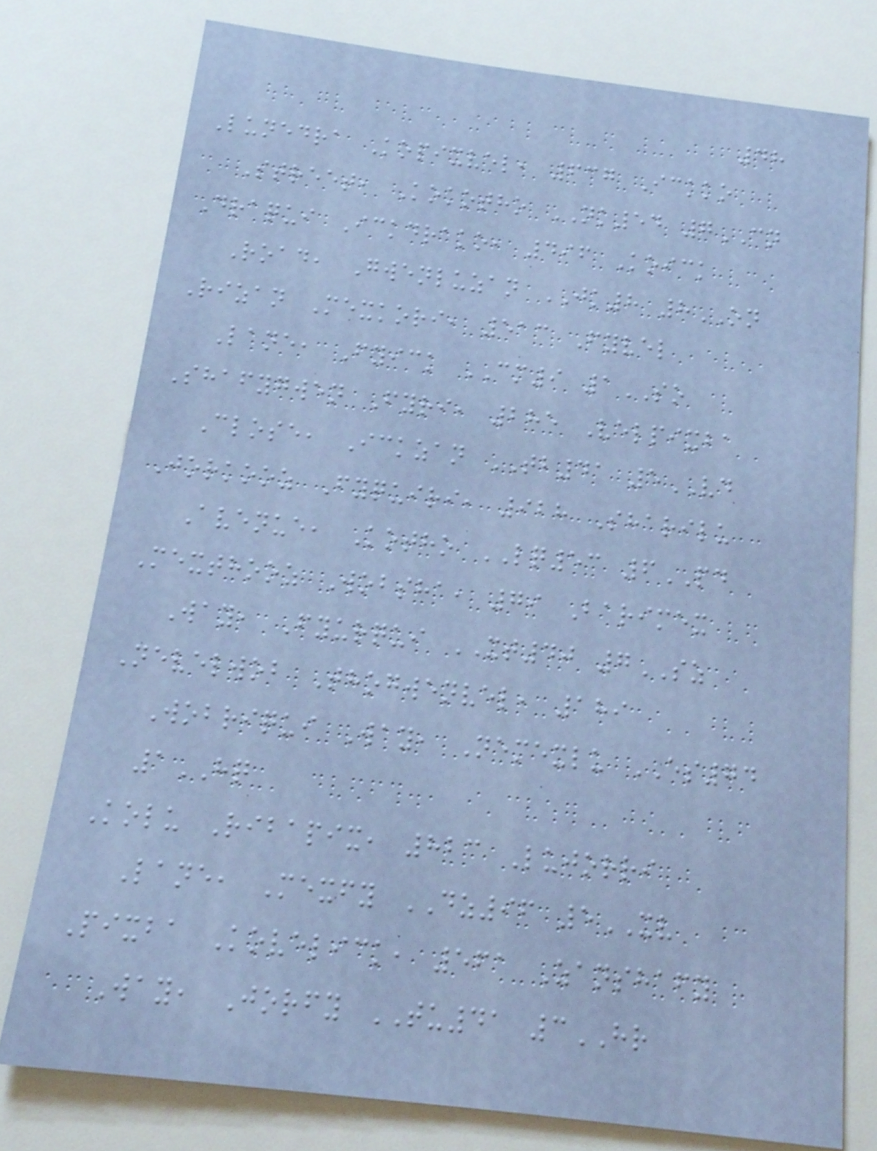48
Lunedra Kopixvel, 637 Ickko
Street, Kokotho NK54 7CN
Draqui Ickdrako, 496 Koick
Road, Gwenluzan JK8 8ON
Rizan Mexkori, 513 Fyvel
Lane, Fyick CM9 1SO
Shafygwen Fyri, 285 Velpixba
Close, Ickzan TB41 5VD
Jorkooz Fyquiri, 928 Sharilu
Avenue, Kotho LQ53 6PD
Mexthooz Wobsha, 79 Barimex
Way, Fyurqui XT40 7SZ
Nevelwob Thogwenvel, 189
Wobriqui Way, Nemexlu ES74
1HQ
Kolu Ribapix, 823 Lujorri
Lane, Mexfy DZ96 5XV
Pixba Kovelick, 561 Zanshafy
Way, Jorfy TU41 3HR
